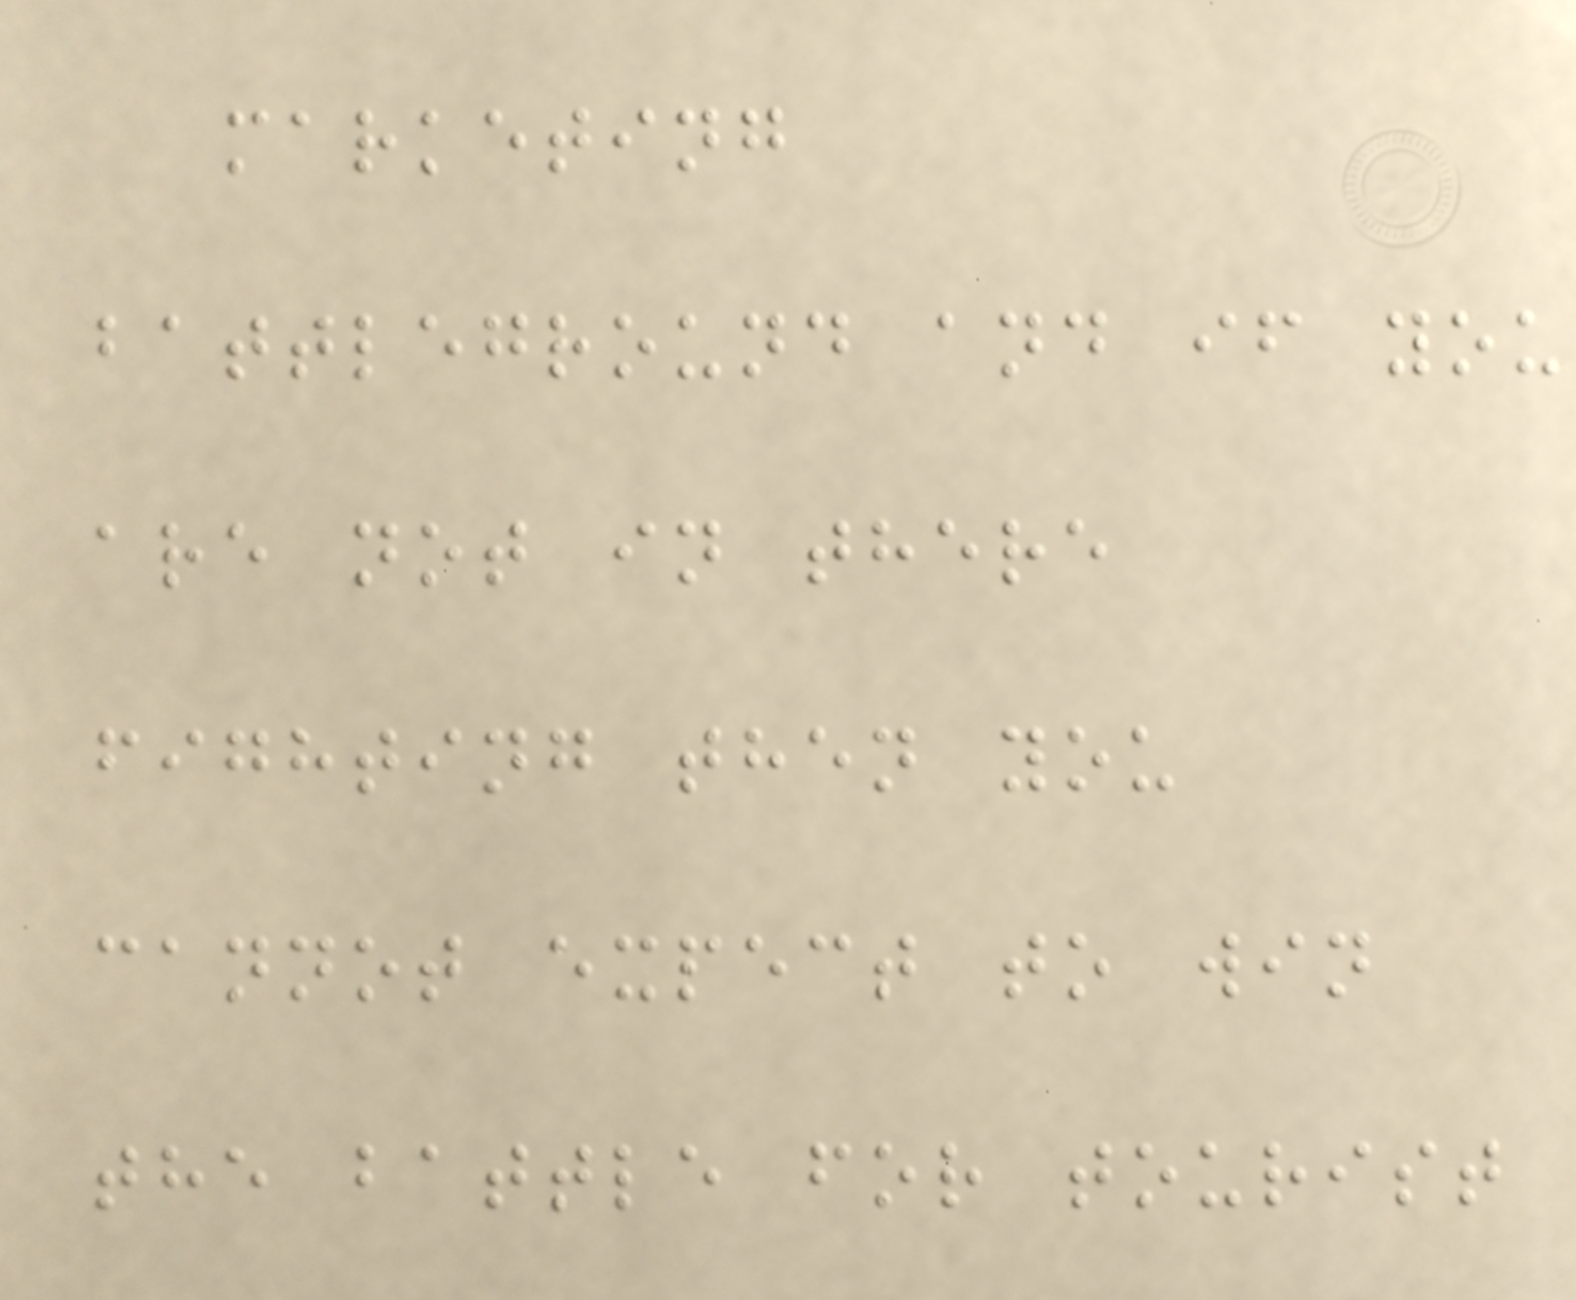marketing
battleground and if you
are not in there
fighting then you
cannot expect to win
the battle for tourist
